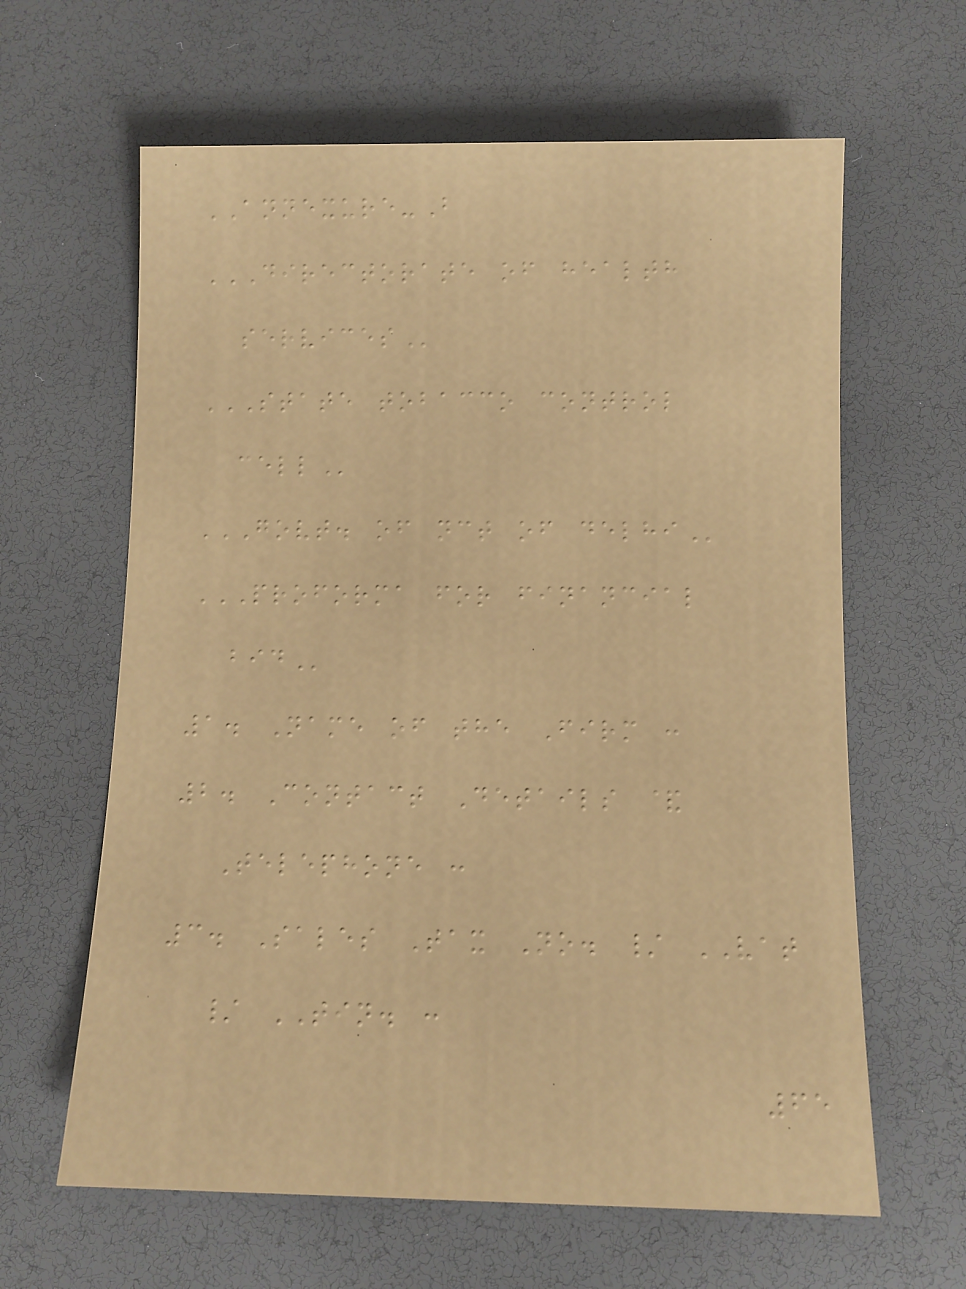ANNEXURE-B
DIRECTORATE OF HEALTH
SERVICES
STATE TOBACCO CONTROL
CELL
GOVT. OF NCT OF DELHI
PROFORMA FOR FINANCIAL
BID
1. Name of the Firm :
2. Contact Details &
Telephone :
3. Sales Tax No. / VAT
/ TIN. :
65
